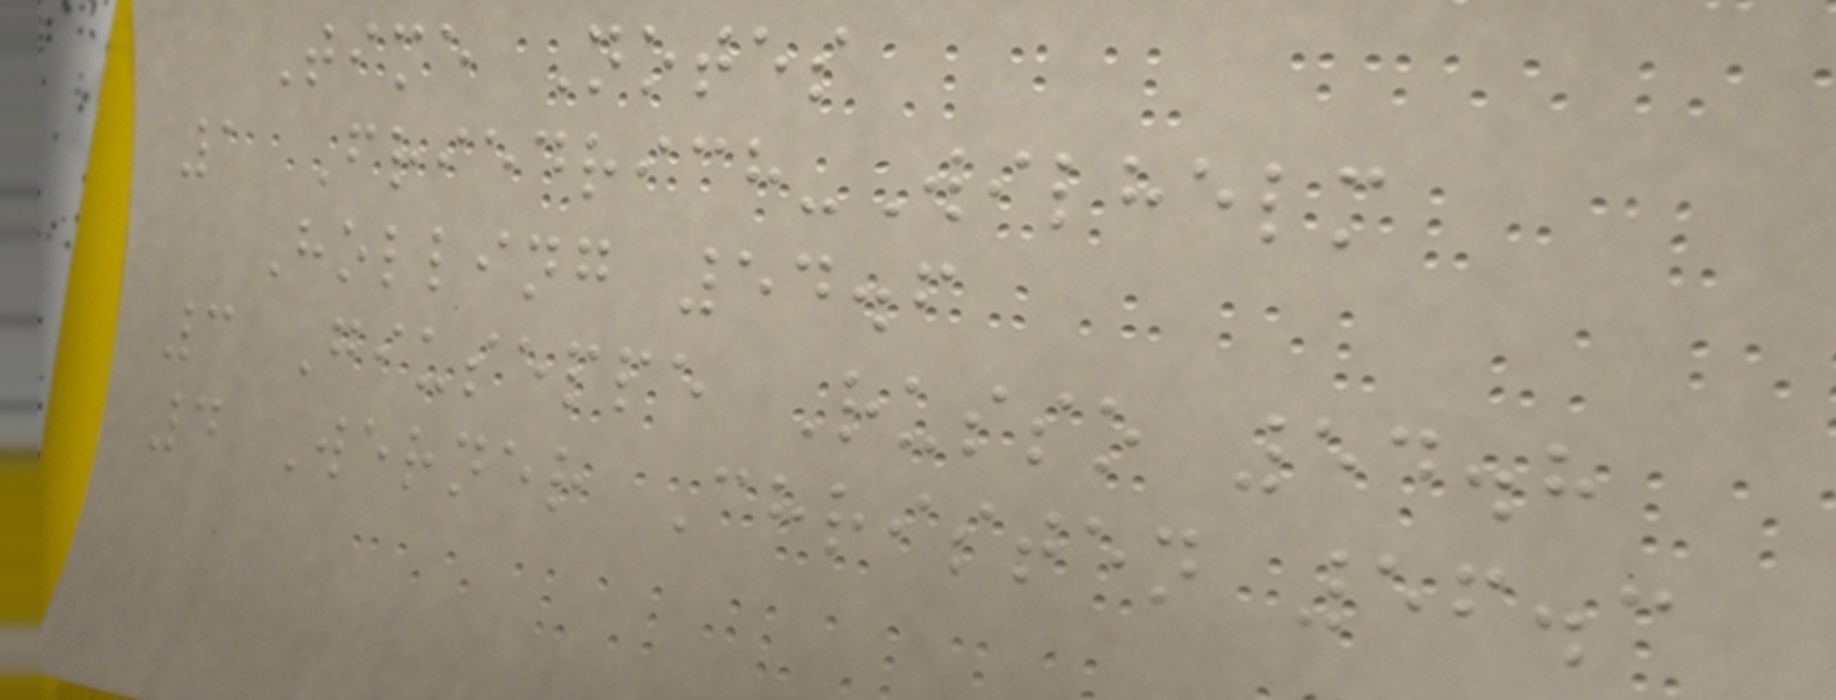Time Notes
1 Friedrich-Wilhelm
Holling 54.6
3 Giuseppe Russo 54.8
4 Werner Christen 56.3
